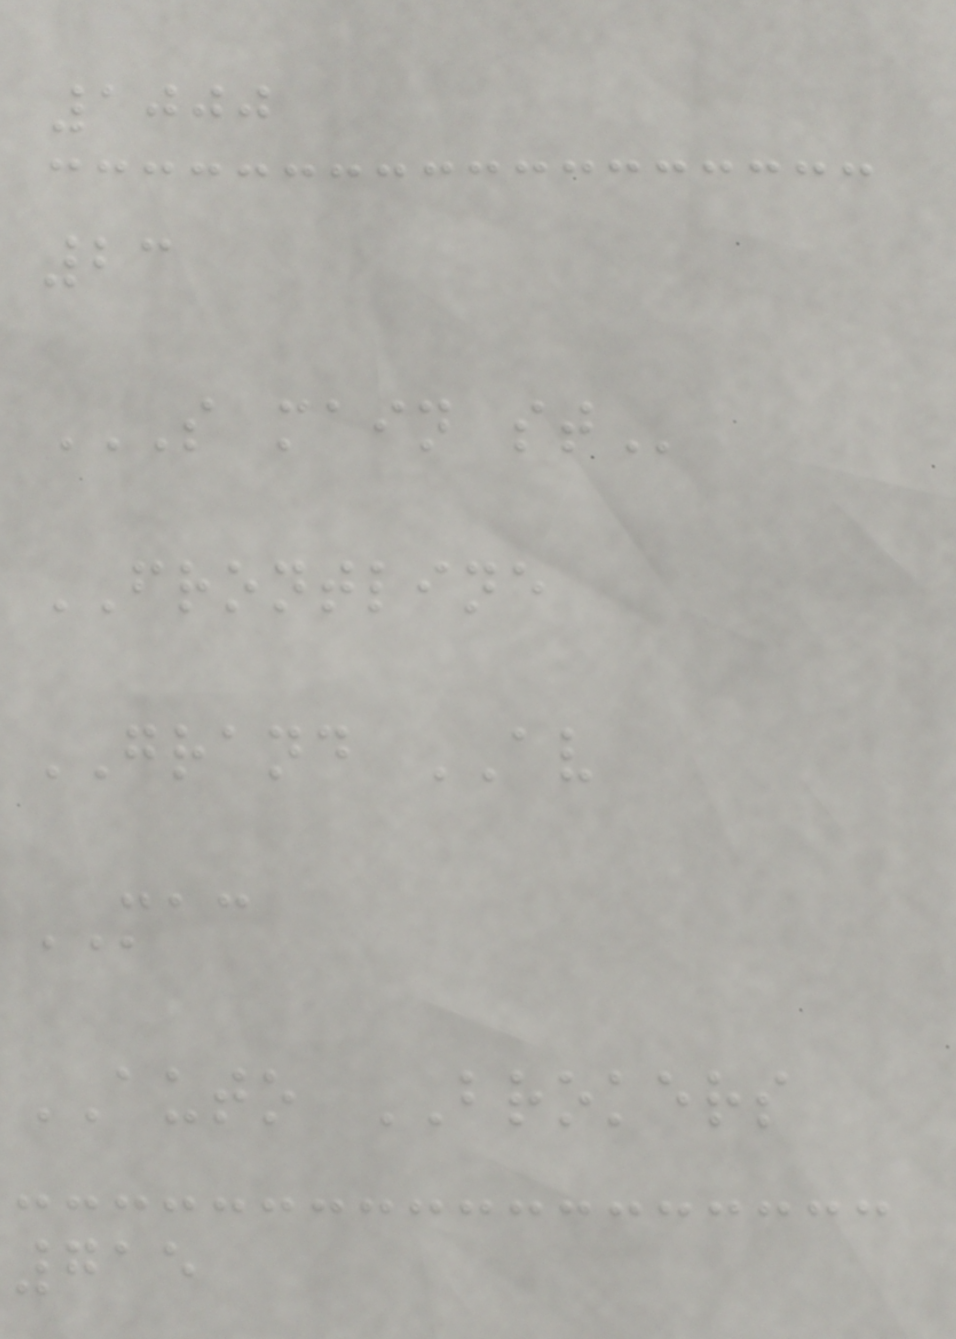1000
23
S MAIN ST
FRONTLINE
GRAND AV
MAC
AUTO BROKERS
715
